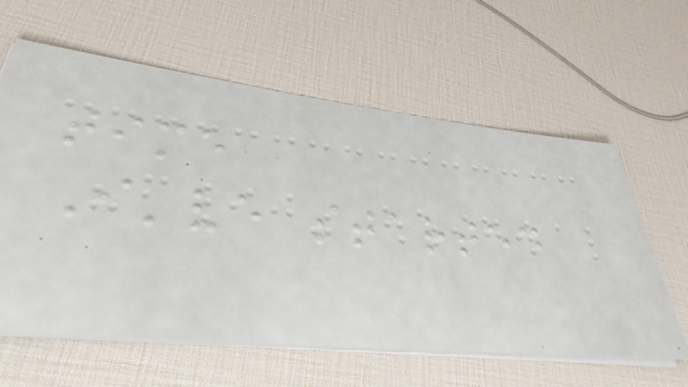time
I've started
